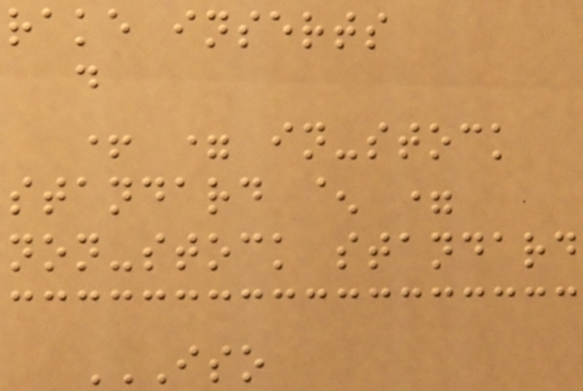rake inserts
d
+ = in-stock
standard ^ =
non-stock standard
ISO
